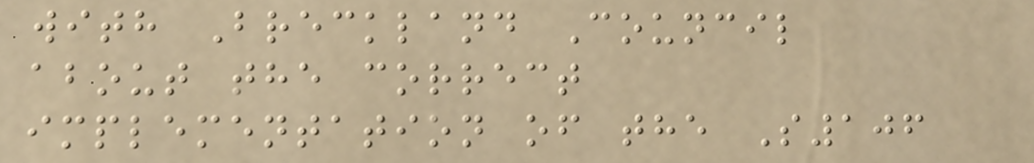with Breckland Council
about the correct
implementation of the S106
